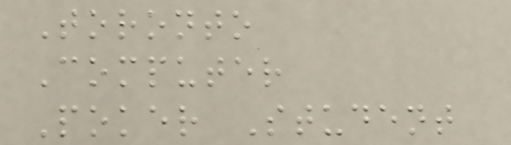Toronto
Computer
Poker Student
